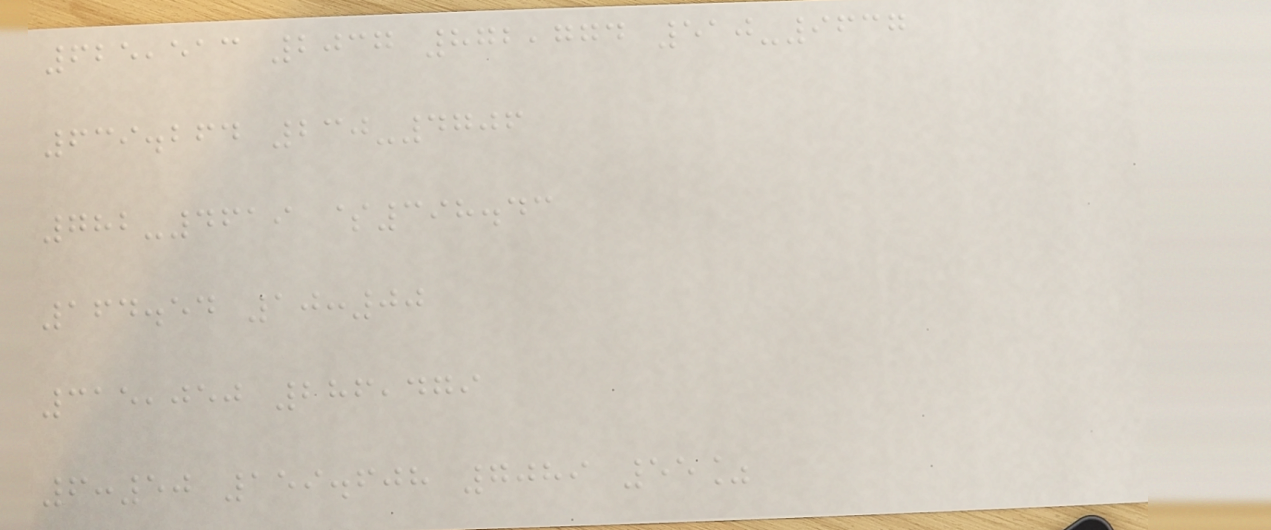625,513 2037 872,774 510-9637
639.264 230-4706
782-4619 $398.43
164.54 10:00
315,050 286,479
6:50 159.608 7089 55%
